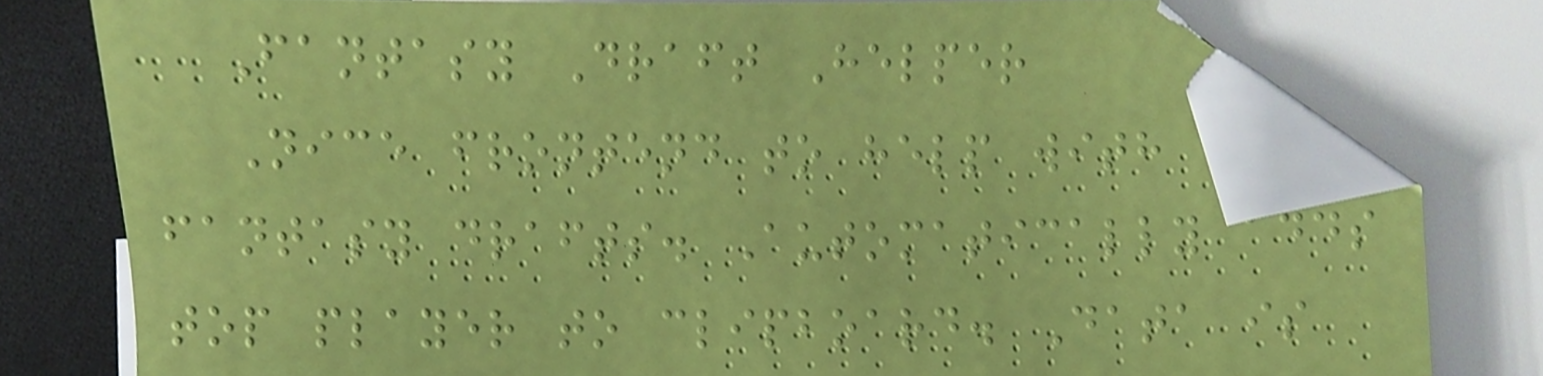Fantasy Draft Helper
Nice frontend to help with
fantasy drafts. Automatically adds
top player to clipboard. Data is
